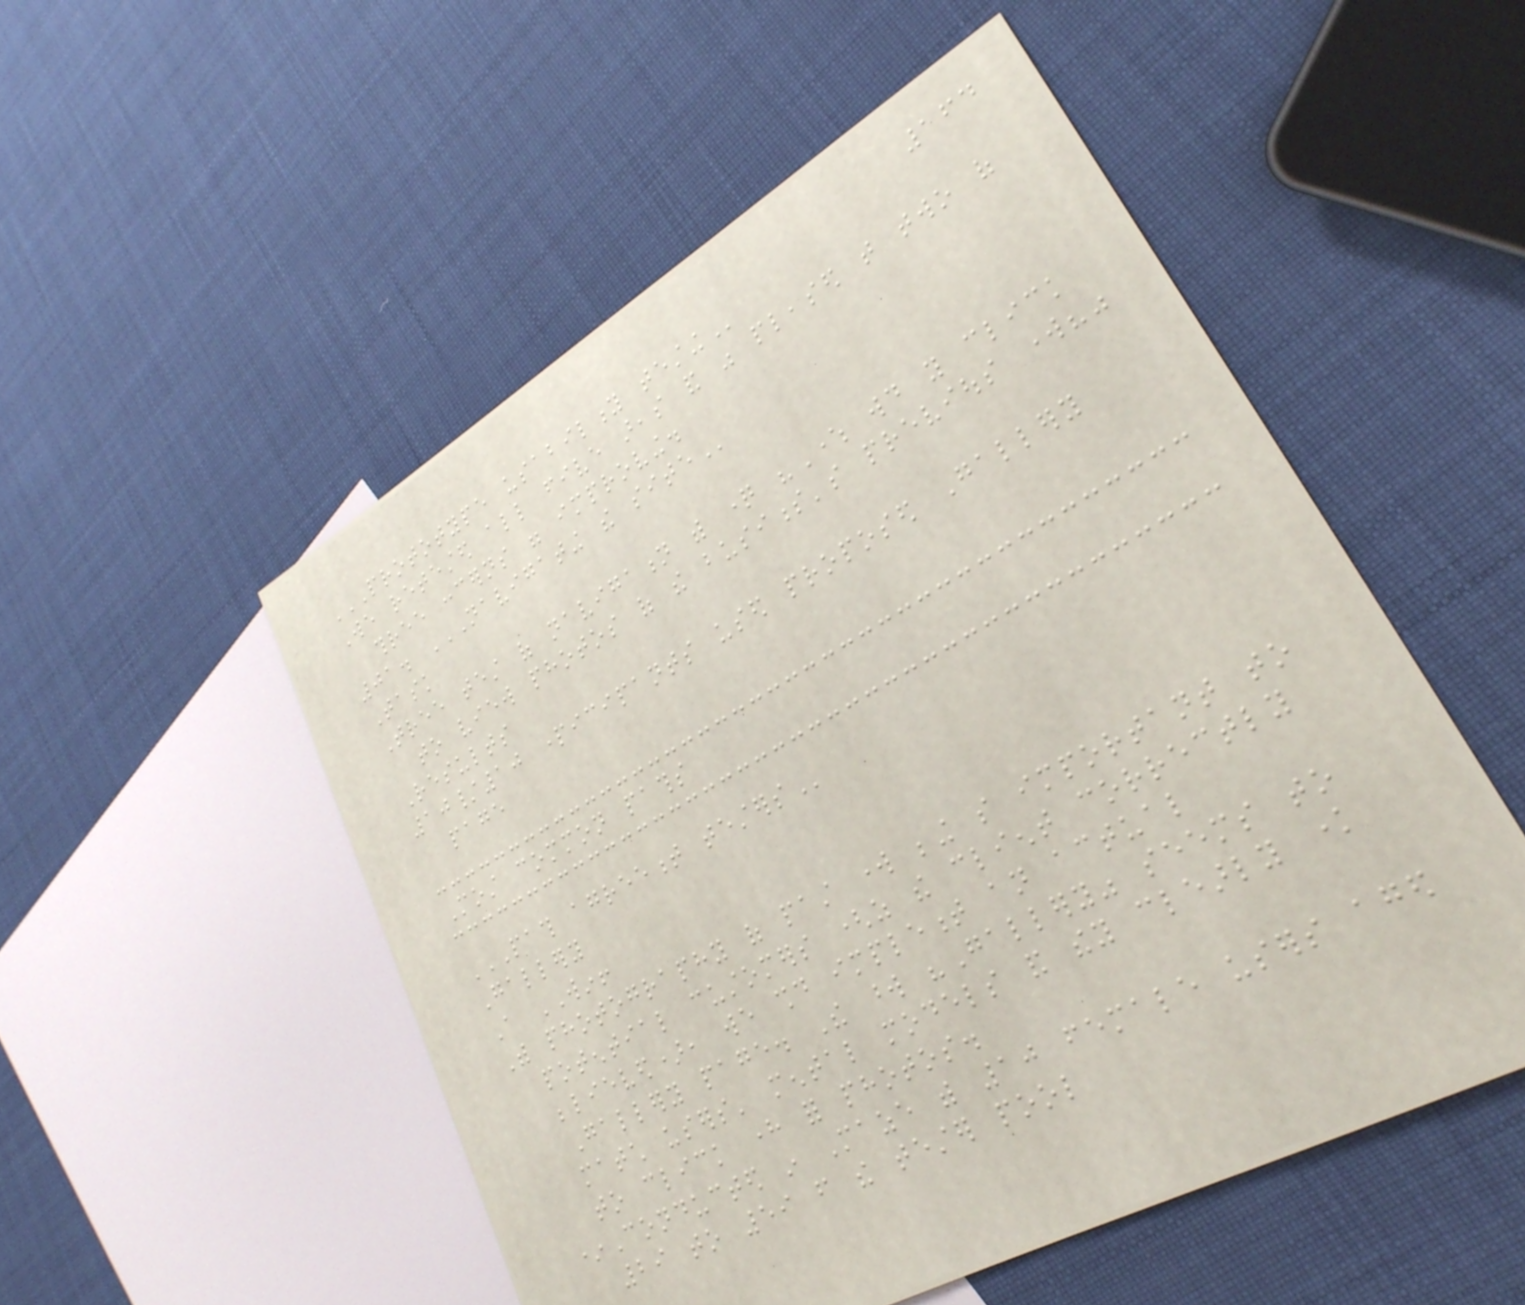164
PROTOTYPE USABILITY TESTING
We retested all five areas and was pleased that two of
three concerns were improving.
01. NAVIGATING THE SITE
Task
Tree test of navigation with question "Where would you click
to view photos of the business's previous work?"
Results
10/10 participants used proposed Gallery
page
Most common paths
PATH AGREEMENT TESTERS
Gallery
A WIN!
With photography of past work being so important to
potential customers (as the client correctly
believed), we should implement an actual
Gallery page. The word "Gallery" seems to
match users' mental models and they clearly know
to click here for photos.
*Conducted in Maze with 10 female users aged
29 to 59 from the tester pool
